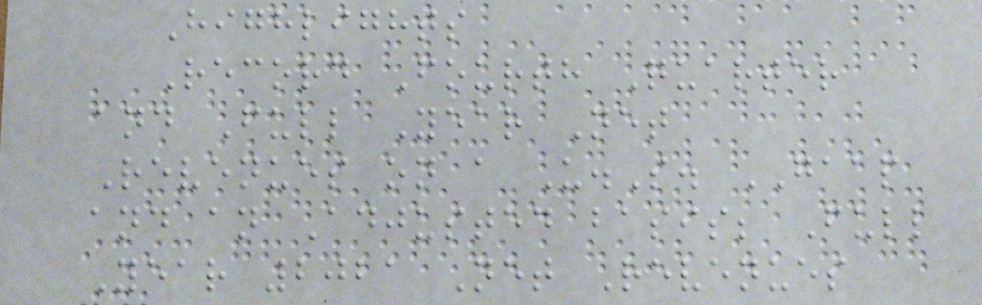Highlights
Record Fourth Quarter
and Full Year Net
Revenues on a U.S. GAAP
and an Adjusted basis; Full
Year 2021 Net Revenues
